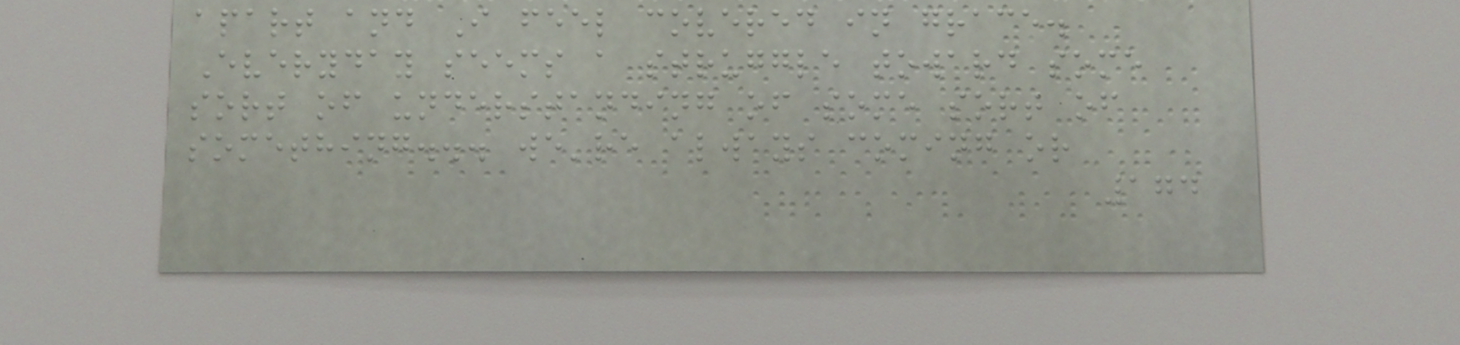apart and I feel covered in grace.
Everyday seems a struggle toward some
sort of understanding of some sort of
something... we're always coming or
174
